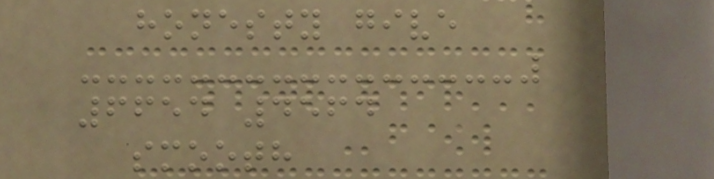honesty give
6654 4564
smooth
